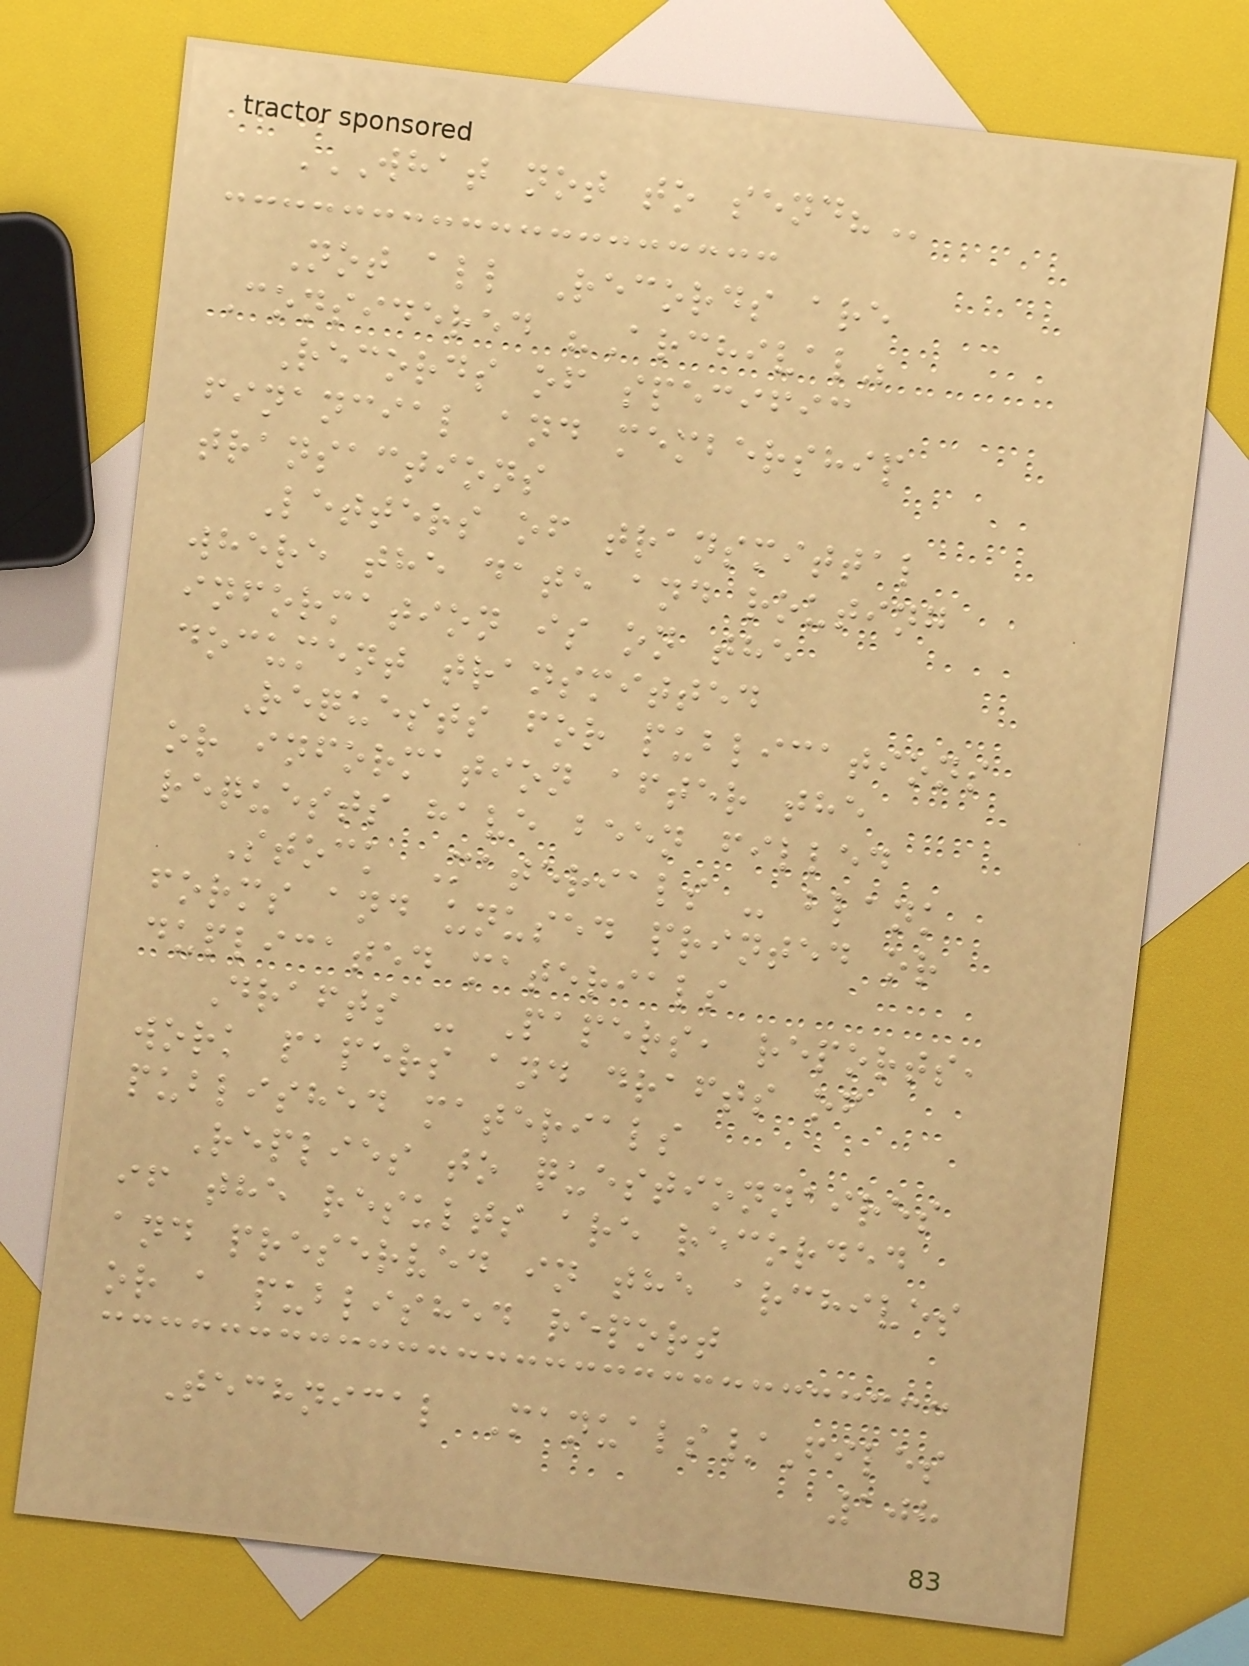WHAT NOT TO SEND?
Not all Records are
Considered "Archival"
Records of specific
financial and membership
transactions
Letters of transmittal
where the date and routing
information is on the
document transmitted
Requests for publications
or information after the
requests have been filled
Stock Materials - blank
forms and unused printed or
duplicated materials
Drafts - Papers, reports,
work papers and drafts of
published materials
Replies to questionnaires
if the results are recorded
and preserved in the archives
or a published report
Technical Manuals/Files
108
